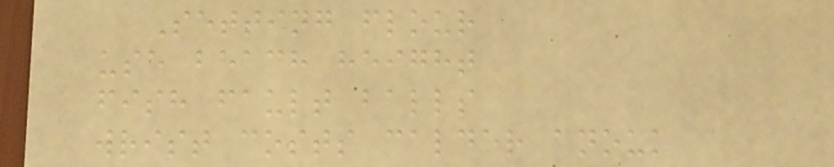Setting flour
use beach height
fish fault balls
wrist costs calder anouk
